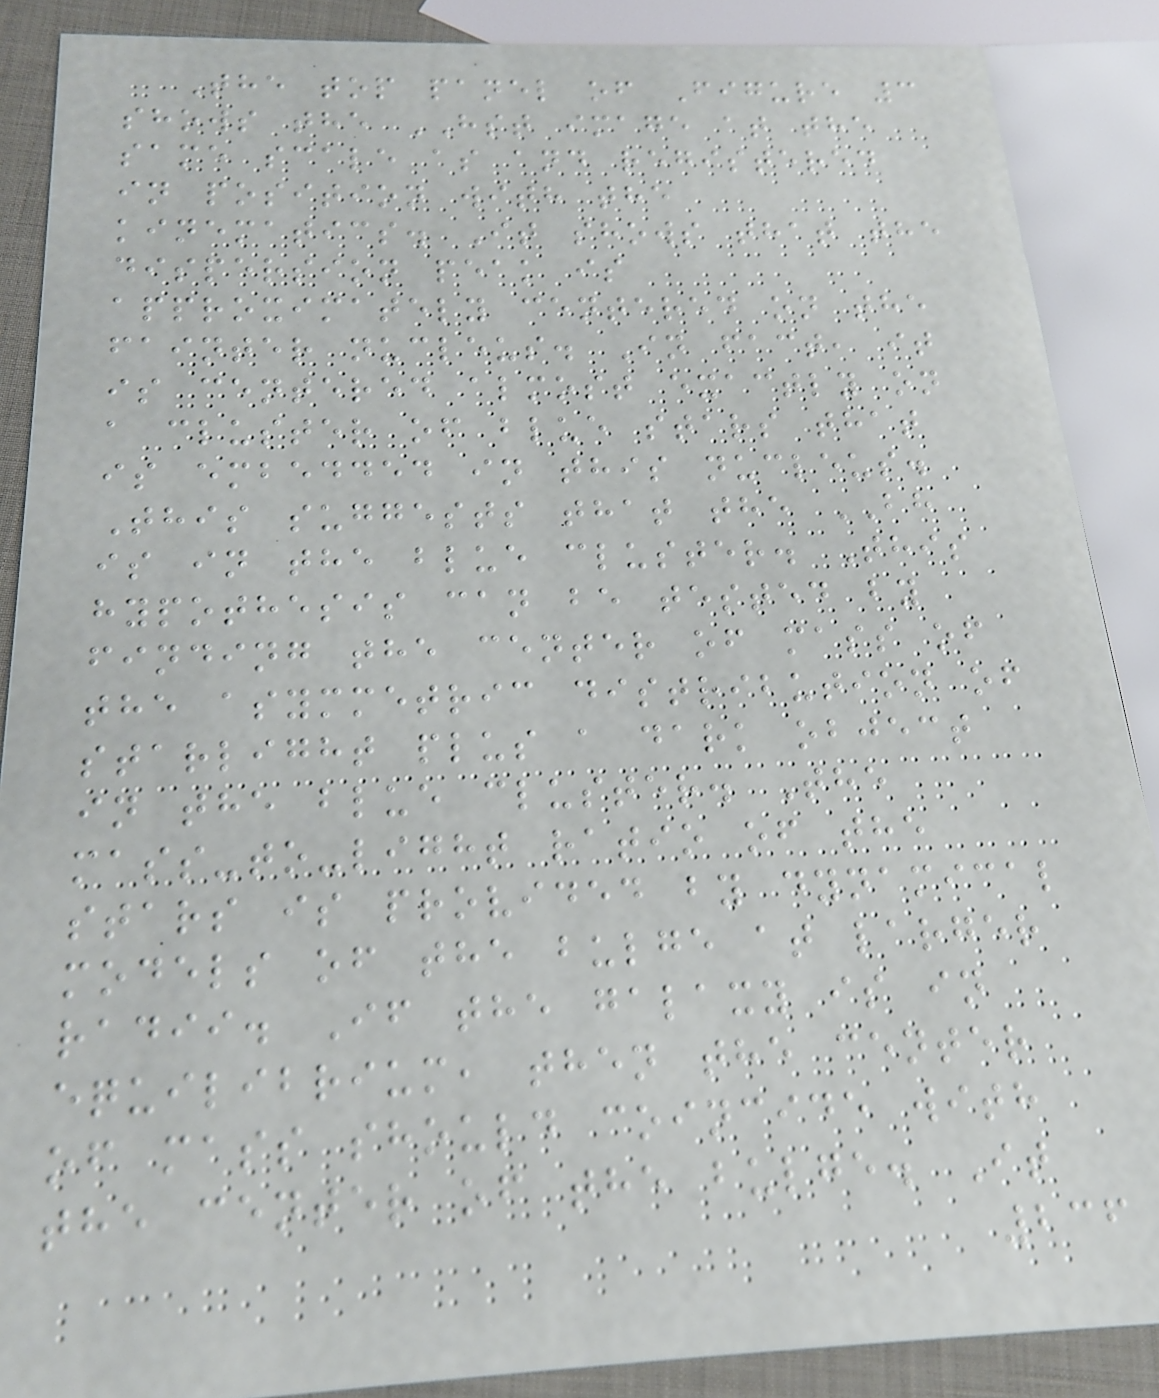The top panel of Figure 3
shows the HST image at the
same scale as and registered
in position with the
kinematics. It shows that the
dispersion peak is
approximately centered on the
fainter nucleus. In fact, it
is centered almost exactly on
a cluster of blue stars that
is embedded in this nucleus.
This suggests that the BH
is in the blue cluster. This
hypothesis can be tested by
finding the center of mass of
the asymmetric distribution of
starlight plus a dark object
in the blue cluster. The
mass-to-light ratio of the
stars is provided by dynamical
models of the bulge at larger
radii. If the galaxy is in
equilibrium, then the center
of mass should coincide with
the center of the bulge. It
236
